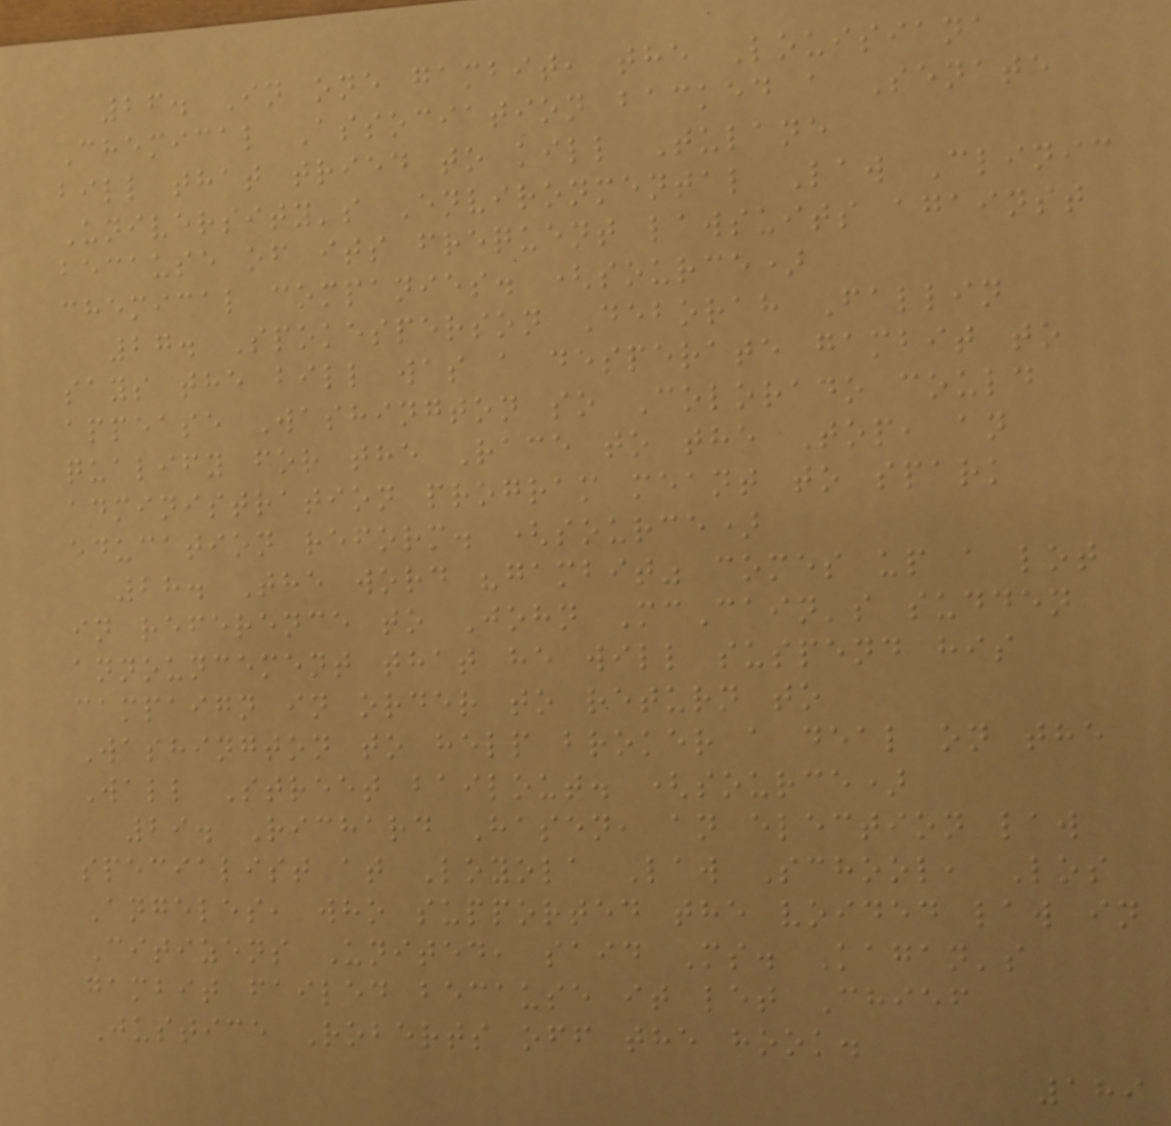26. In one gambit, the Louisiana
Chemical Association backed a Senate
bill that tried to kill Tulane
University's Environmental Law Clinic
because of its frequent lawsuits against
chemical companies. (source)
27. Spokesperson Deborah Fallin
says the bill was a desperate gambit to
appease Washington so Colorado could
qualify for the Race to the Top, an
administration program meant to spark
education reform. (source)
28. The word "gambit" comes up a lot
in reference to John McCain's sudden
announcement that he will suspend his
campaign in order to return to
Washington to help broker a deal on the
Wall Street bailout. (source)
29. Richard Hasen, an election law
specialist at Loyola Law School, Los
Angeles, who supported the voided law in
Citizens United, said Ms. Kagan's
gambit failed because it let Chief
Justice Roberts off the hook.
189
